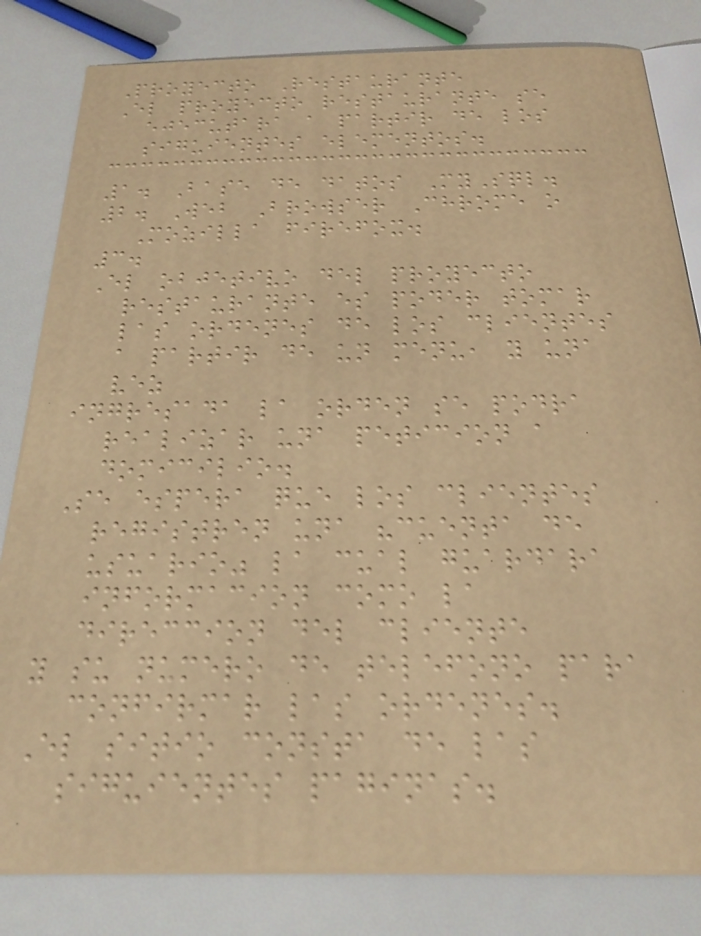Proyecto Restaurante
El proyecto restaurante se
ejecutara a partir de los
siguientes elementos.
1. Base de datos MySql.
2. Web Browser Chrome o
Mozilla firefox.
3.
El objetivo del proyecto
restaurante es poder tomar
las ordenes de los clientes
a partir de un menu, y una
vez
ingresada la orden se podra
realizar una peticion a
domicilio.
Se espera que los clientes
registren una "cuenta de
usuario" la cual guardara
informacion como la
direccion del cliente
y su numero de telefono para
confirmar las ordenes.
El sitio consta de las
siguientes paginas.
